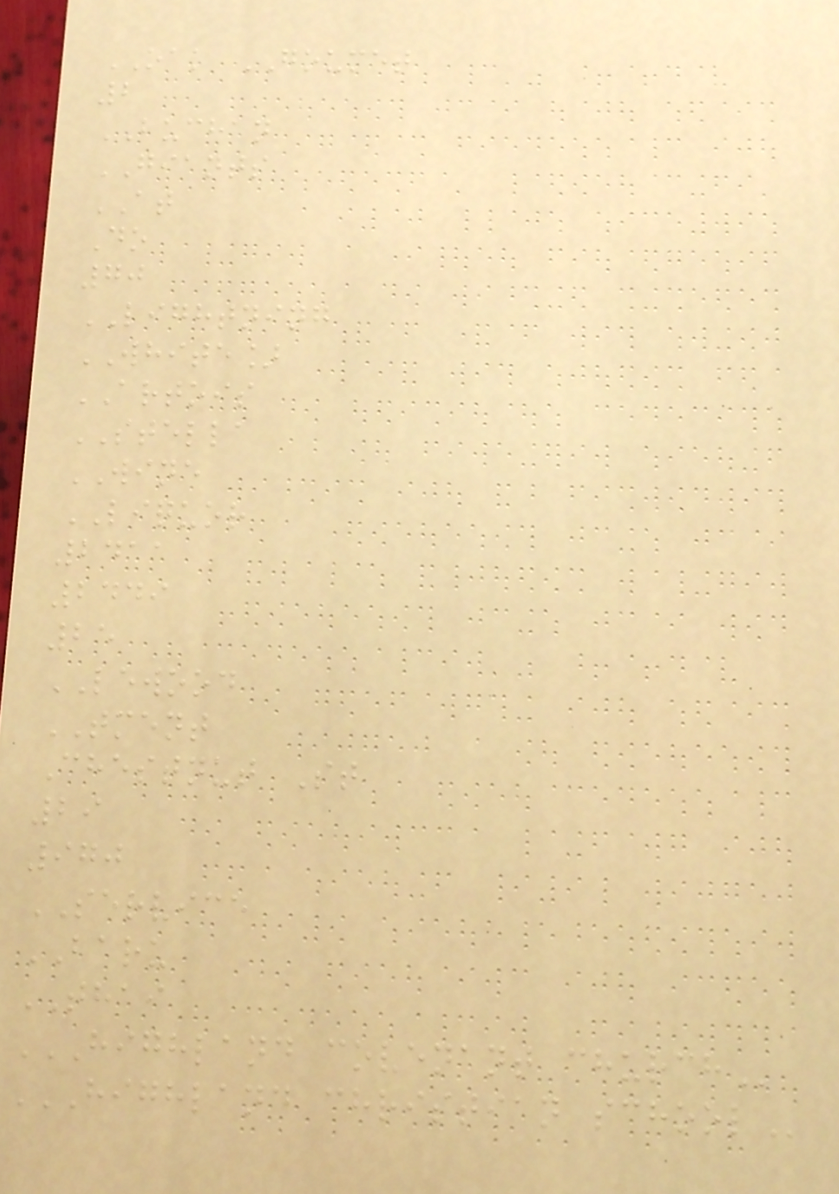OAK GOUMET
2
BUCHAN
GIANTS
AT
Do
70
LIGHTNING
WHITE]
ARTOIS
STELLA
WINE
LIQUOR
2411
2449
25
LEWOOD
TMENT
Chestnut St
29
970
SERVICE
BARU
THAI
HIGHLAND COVENANT CHURCH
HIGHLAND CHRISTIAN SCHOOL
